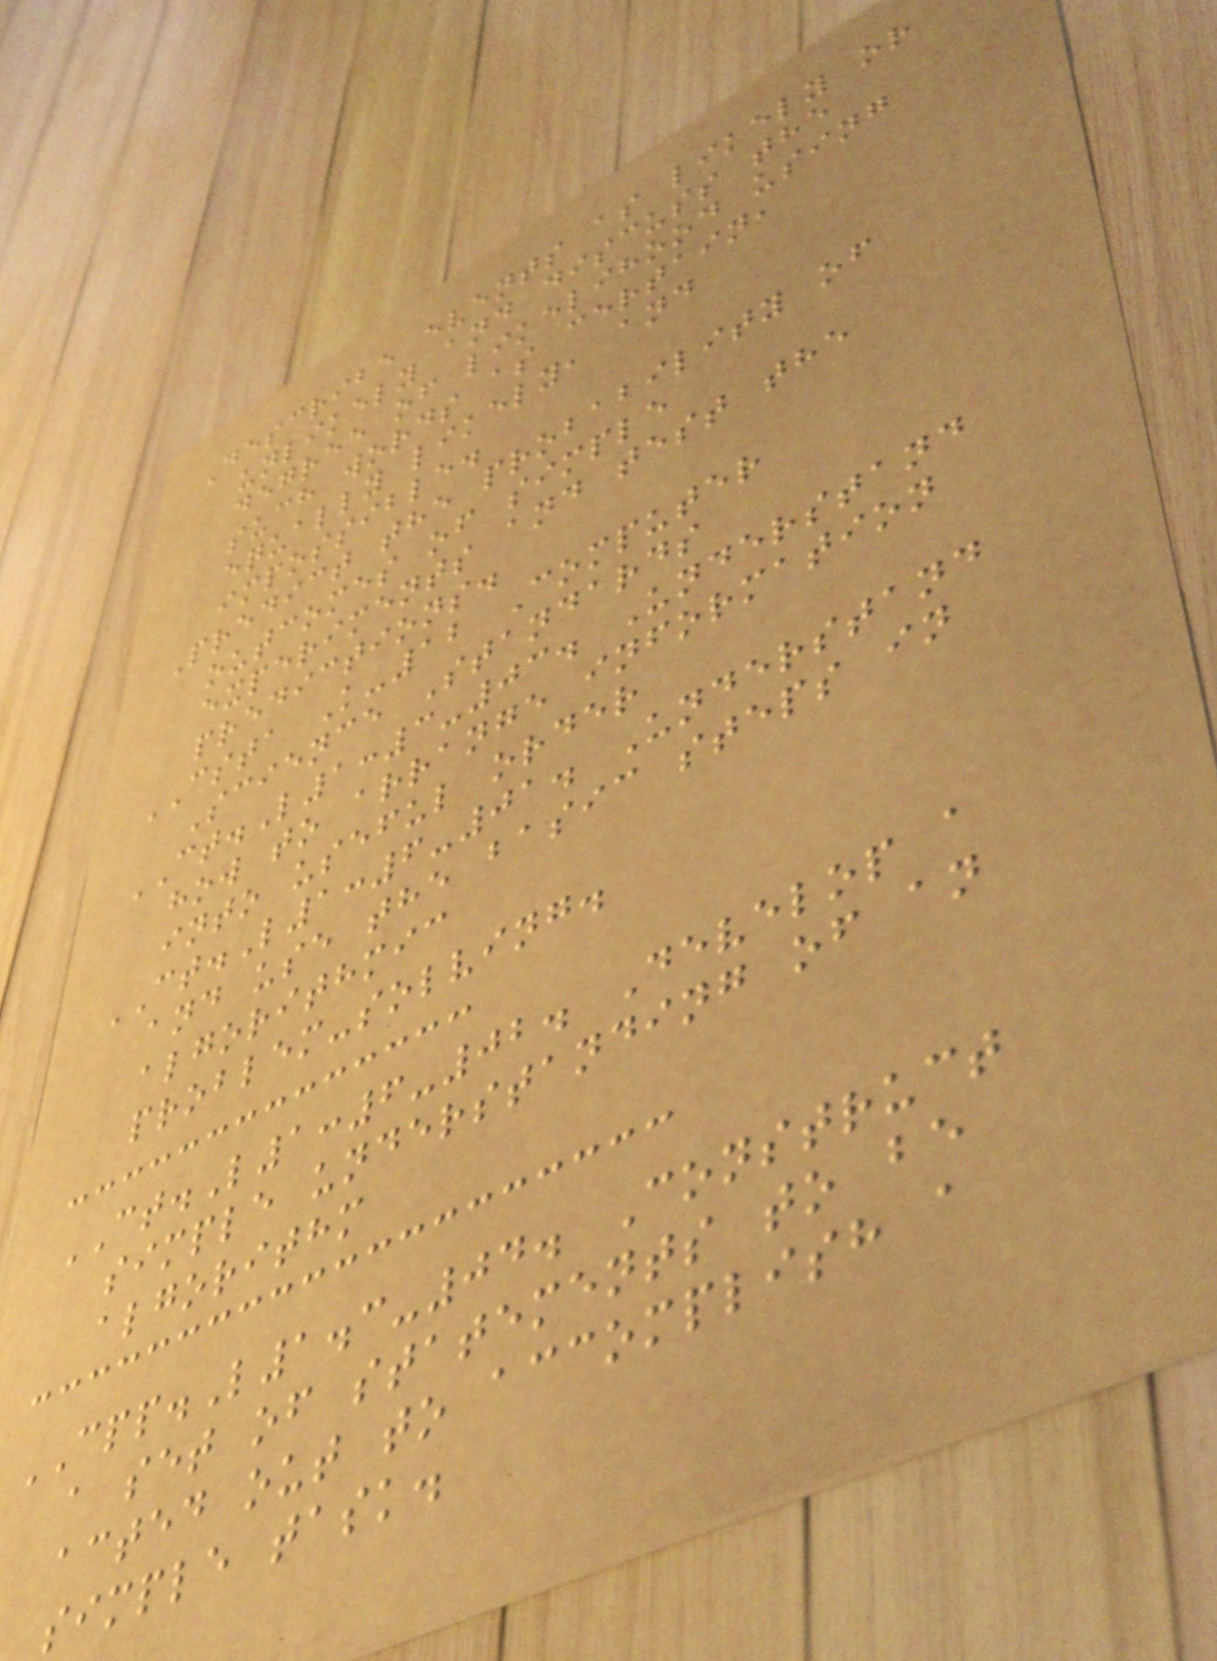Describe events as likely or
unlikely and discuss the
degree of likelihood using
such words as certain,
equally likely, and
impossible.
Predict the probability of
outcomes of simple
experiments and test the
predictions.
CSTA K-12 Computer
Science Standards
CT.L1:3-03. Understand
how to arrange information
into useful order
CT.L1:6-01. Understand
and use the basic steps in
algorithmic
problem-solving.
CT.L1:6-02. Develop a
simple understanding of an
algorithm
CPP.L1.3-04. Construct
a set of statements to be
acted out to accomplish a
simple task.
